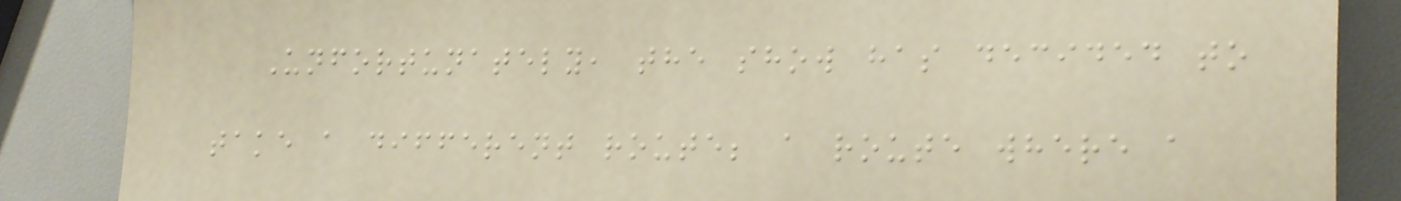Unfortunately, the show has decided to
take a different route; a route where a
